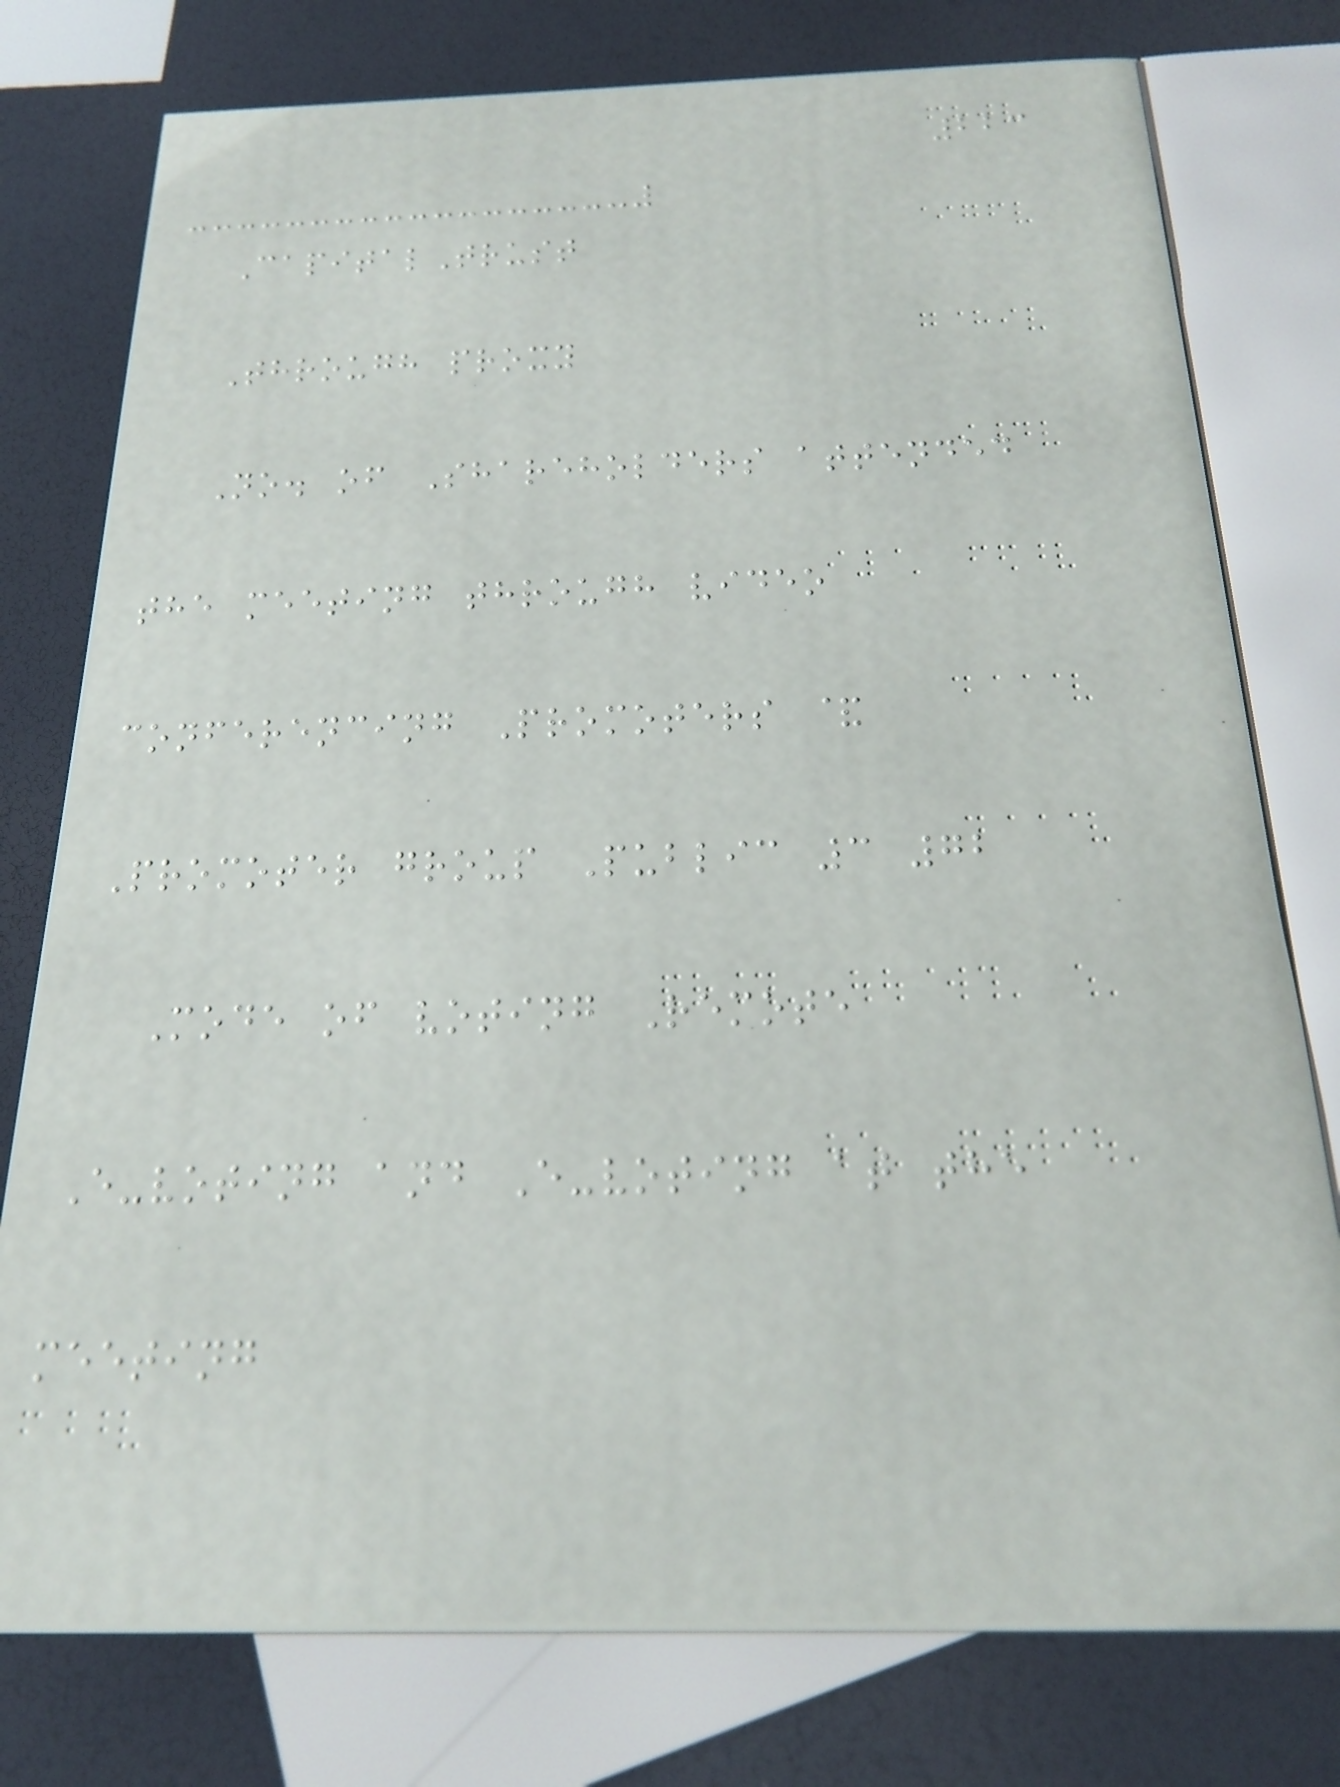223
CapitalTrust
Through proxy
No. of Shareholders attended
the meeting through video
conferencing Promoters &
Promoter group Public 3 72
Mode of voting Remote
E-voting and E-voting at the
meeting
